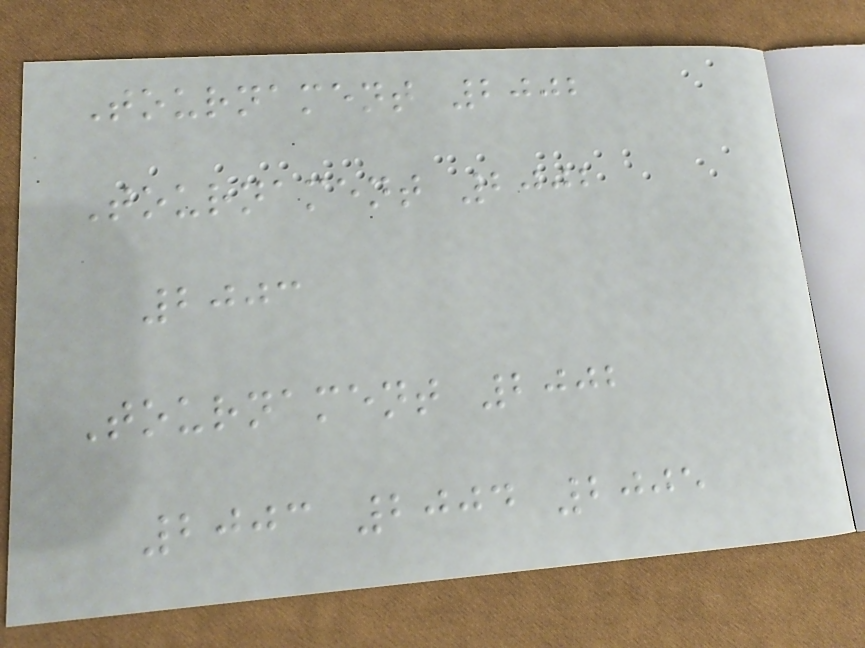Tournament 2002
Tournament 2002
2003
Tournament 2002
2003 2004 2005
